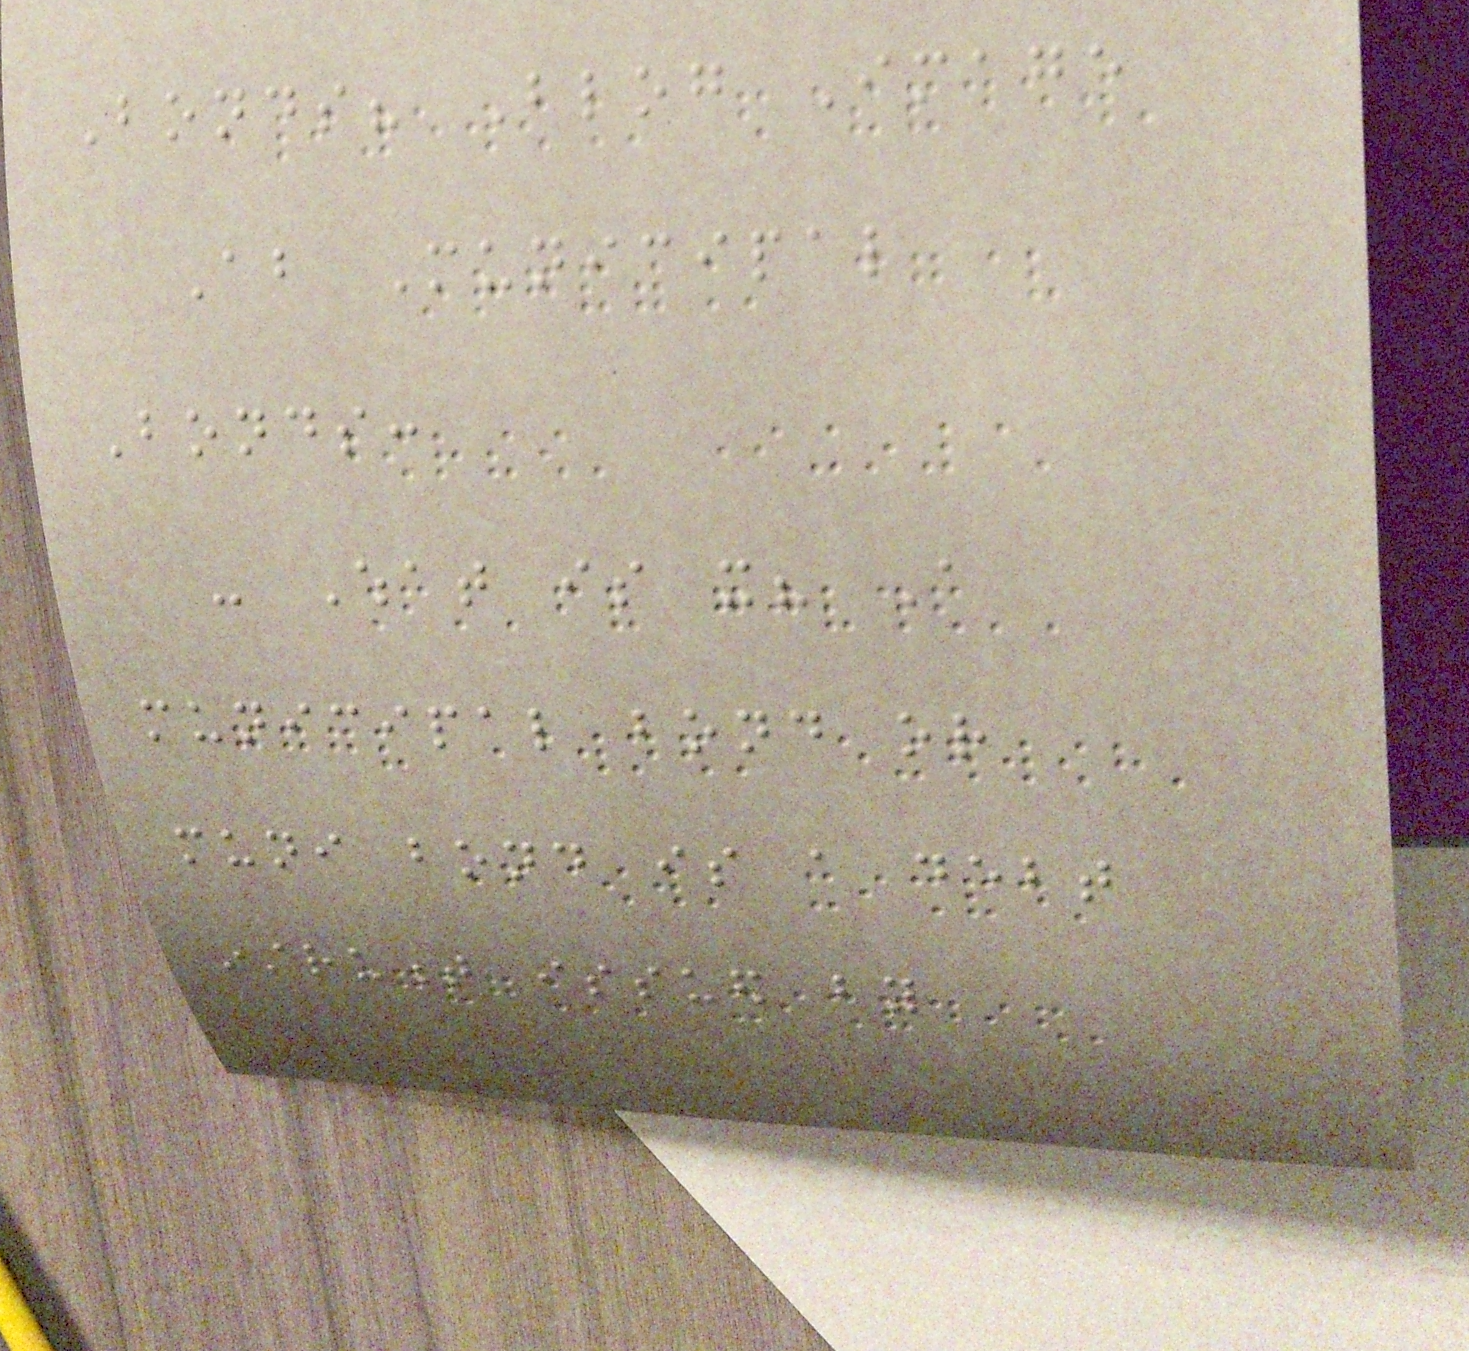Bonds? Blog Image
About Municipal
Bonds:
- What is it? A
municipal bond or
muni bond is a debt
instrument issued by
